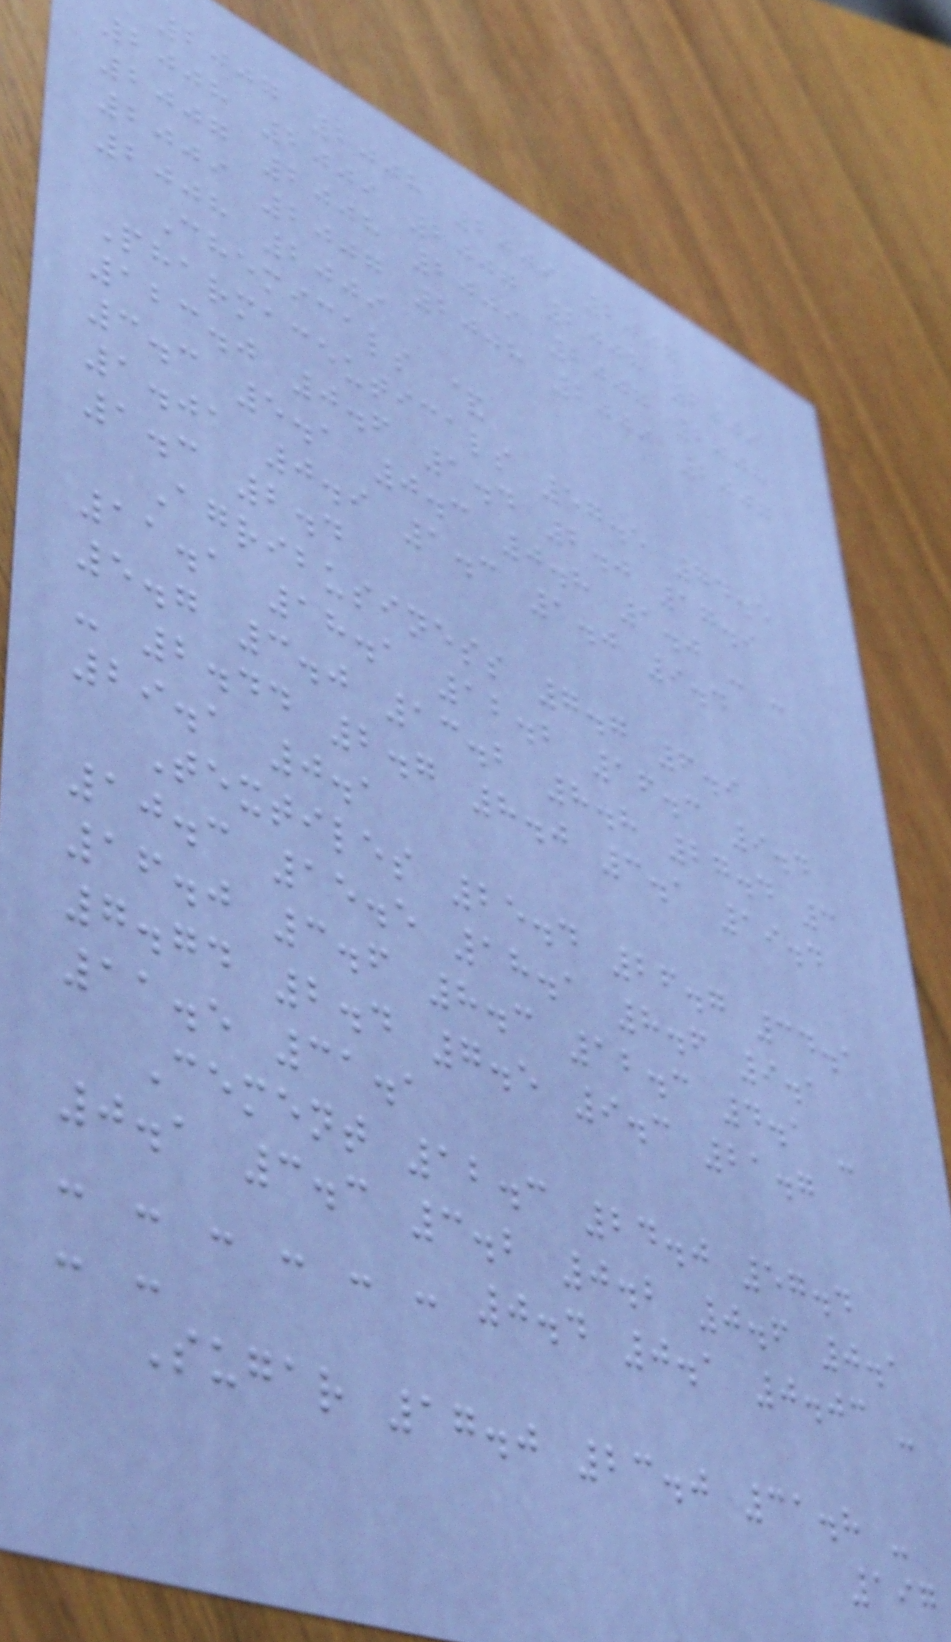2007 2008 2009 2007
2008 2009 2007 2008 2009
2007 2008 2009 2007 2008
2009 2007 2008 2009 2007
2008 2009
Chemicals &
Pharmaceuticals 57.5 74.5
123.0 0.6 1.4 2.0 17.9
3.3 5.1 0.3 0.8 1.0 - -
1.01 0.9 1.3 1.0 9.4
1.3 2.4
Agribusiness 7.7 6.9
11.1 18.1 12.2 16.3 9.4
5.7 3.0 13.2 8.8 27.4 3
- 2.44 2.7 8.0 3.1 19.4
29.1 0.1
Textiles 25.4 26.7 34.1
10.3 15.5 18.1 8.6 9.1
16.0 3.6 8.3 12.3 4.1 -
7.74 2.4 7.5 9.3 21.7
11.5 31.1
Cement 12.3 24.0 57.4
0.1 3.3 3.2 0.2 0.6 0.1
- - - - - - 0.4 0.1 0.03 -
- -
Sugar 17.0 23.0 31.8 -
197
